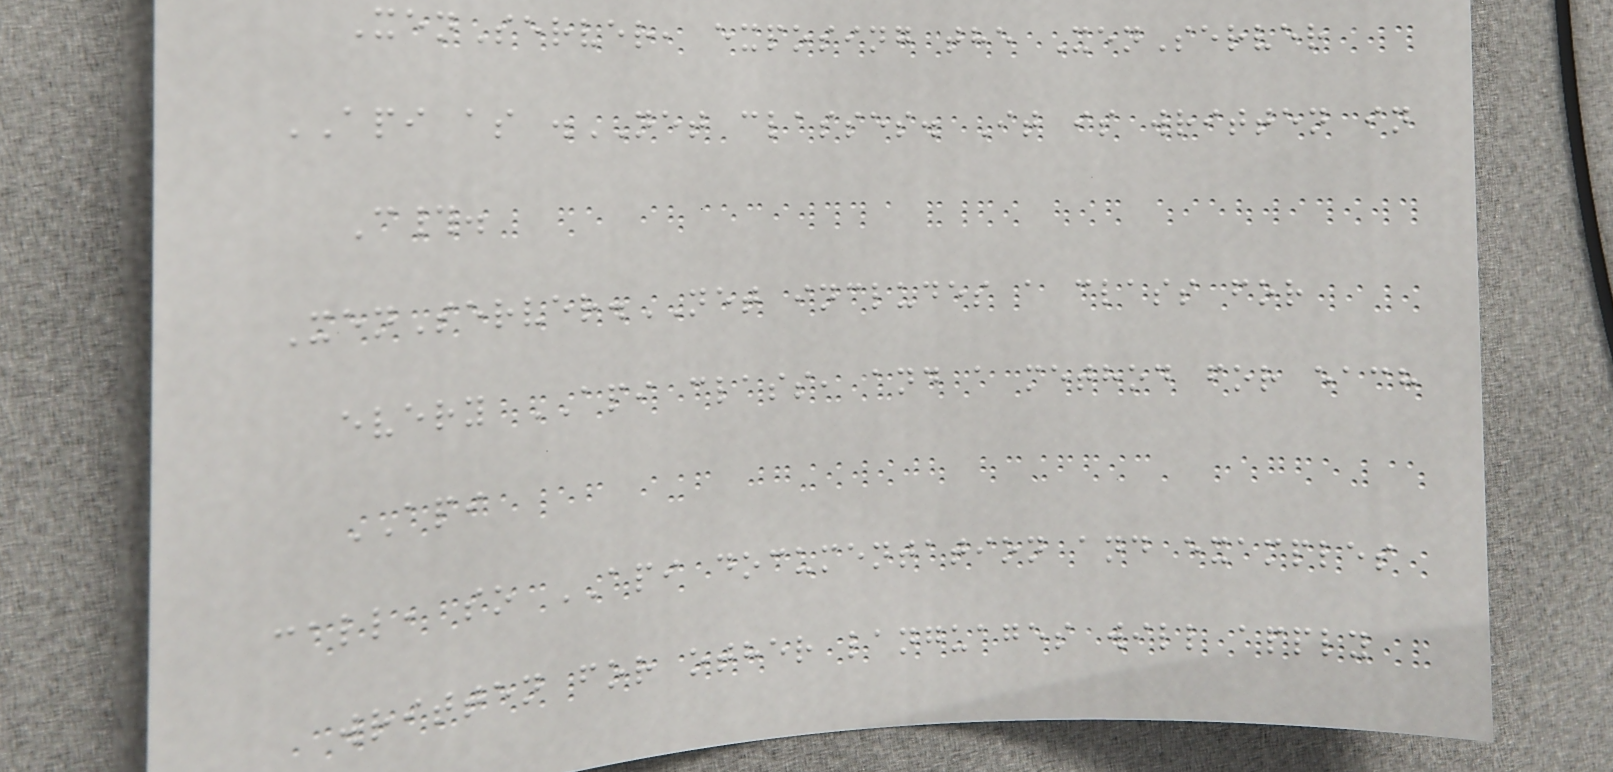XenServer, exposing the XenServer
API as .NET classes. It is written in
C#.
XenServer.NET includes a class for
every API class, and a method for each
API
call, so API documentation and examples
written for other languages will apply
